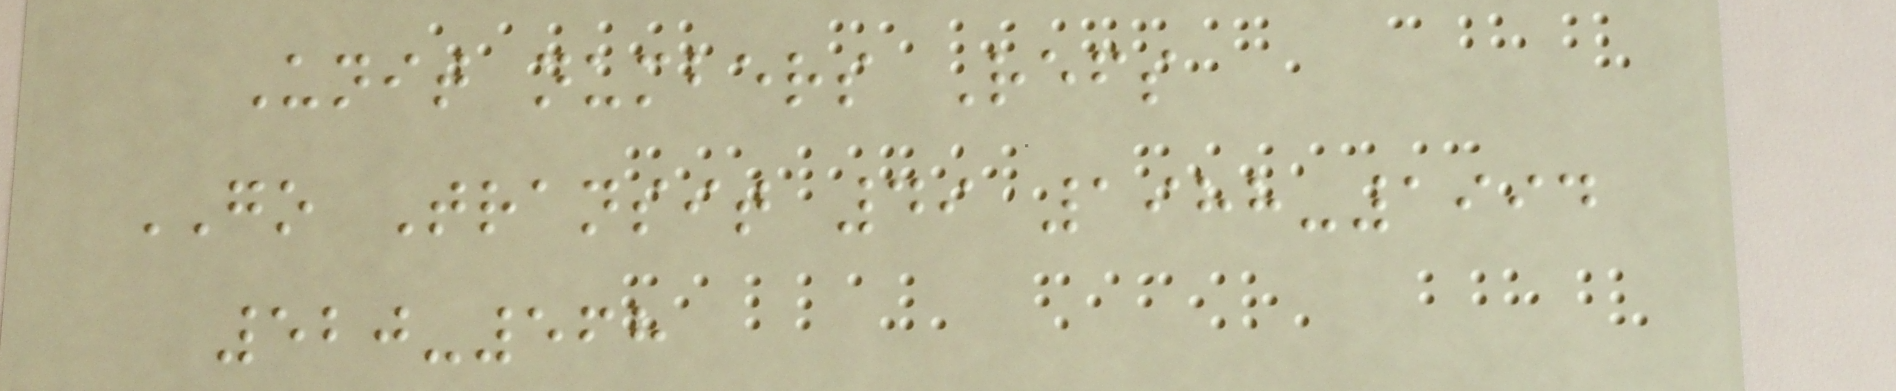Unit numbers Refs
GO Transit 49 1988-1994
520-568
